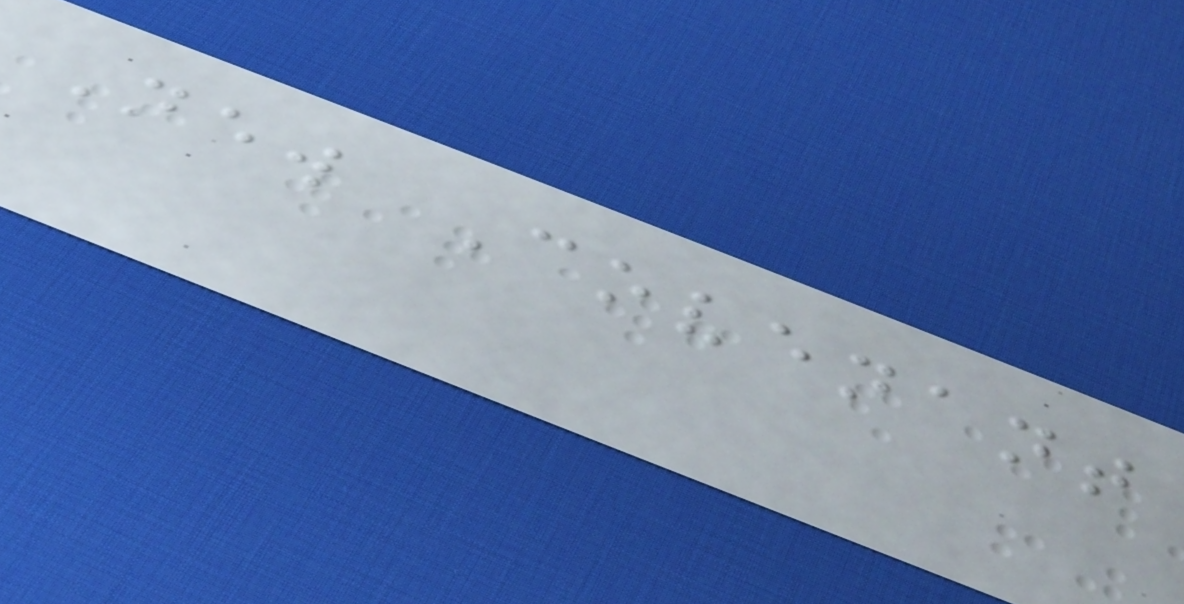New Covenant
